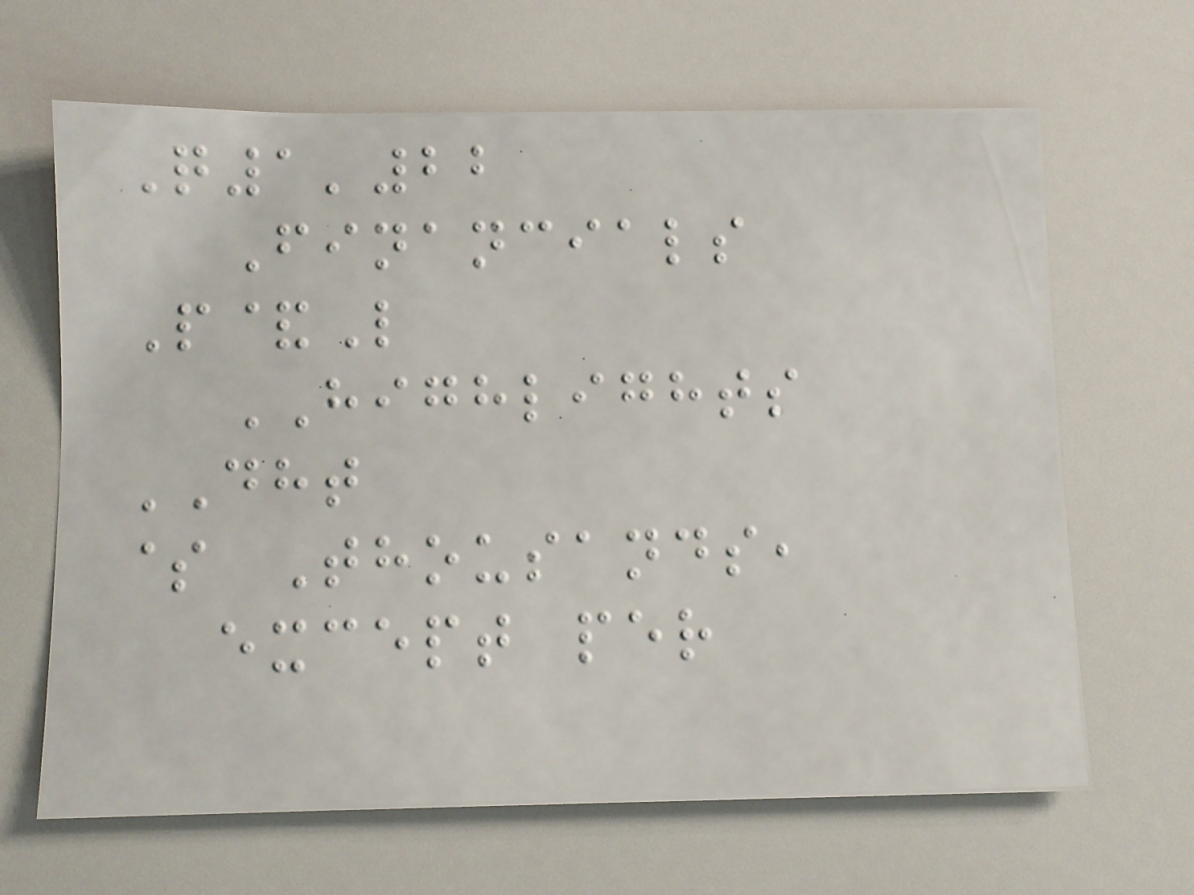Q1'22
Financials
P&L
HIGHLIGHTS
DHT
$ Thousands,
except per
